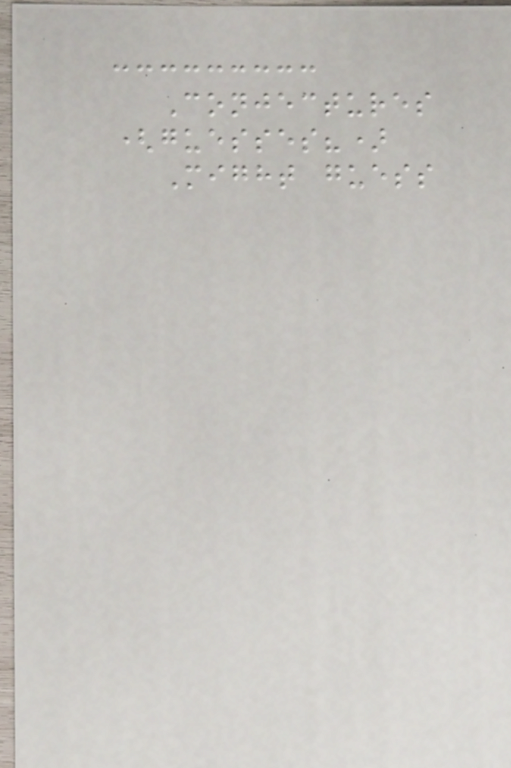Conjectures
(guesses?)
Might guess
